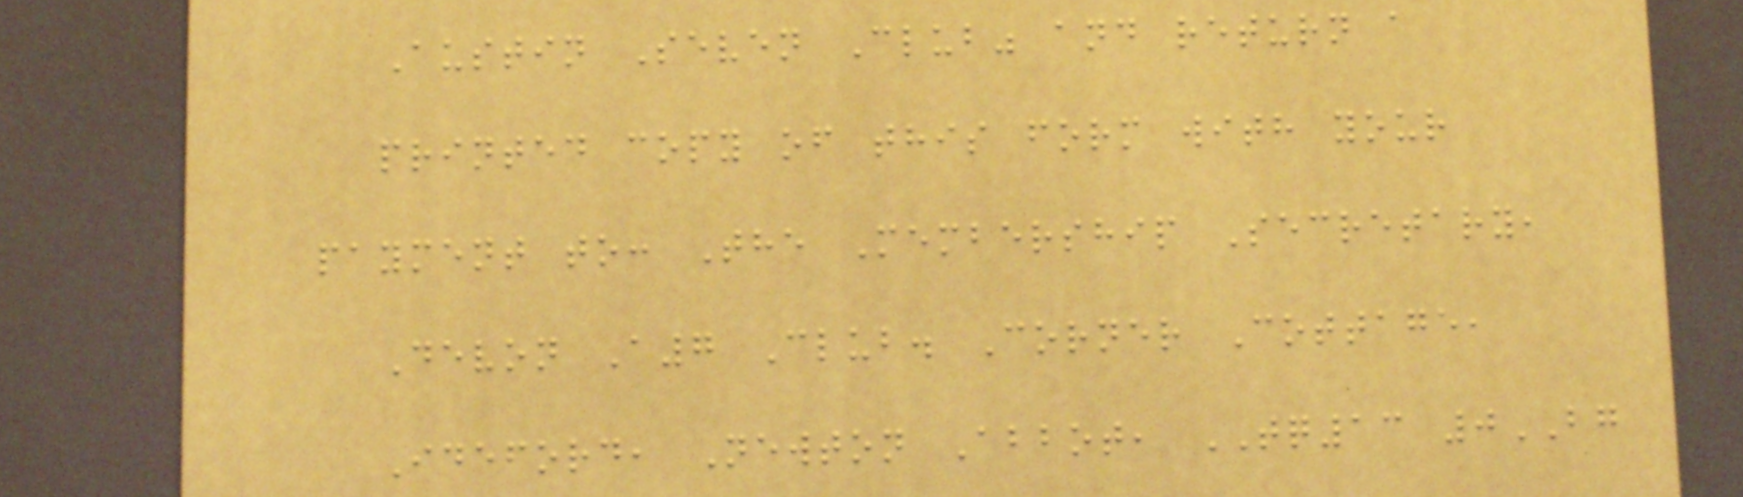Austin Seven Club" and return a
printed copy of this form with your
payment to: The Membership Secretary,
Devon A7 Club. Corner Cottage,
Ideford, Newton Abbot, TQ13 0BG
